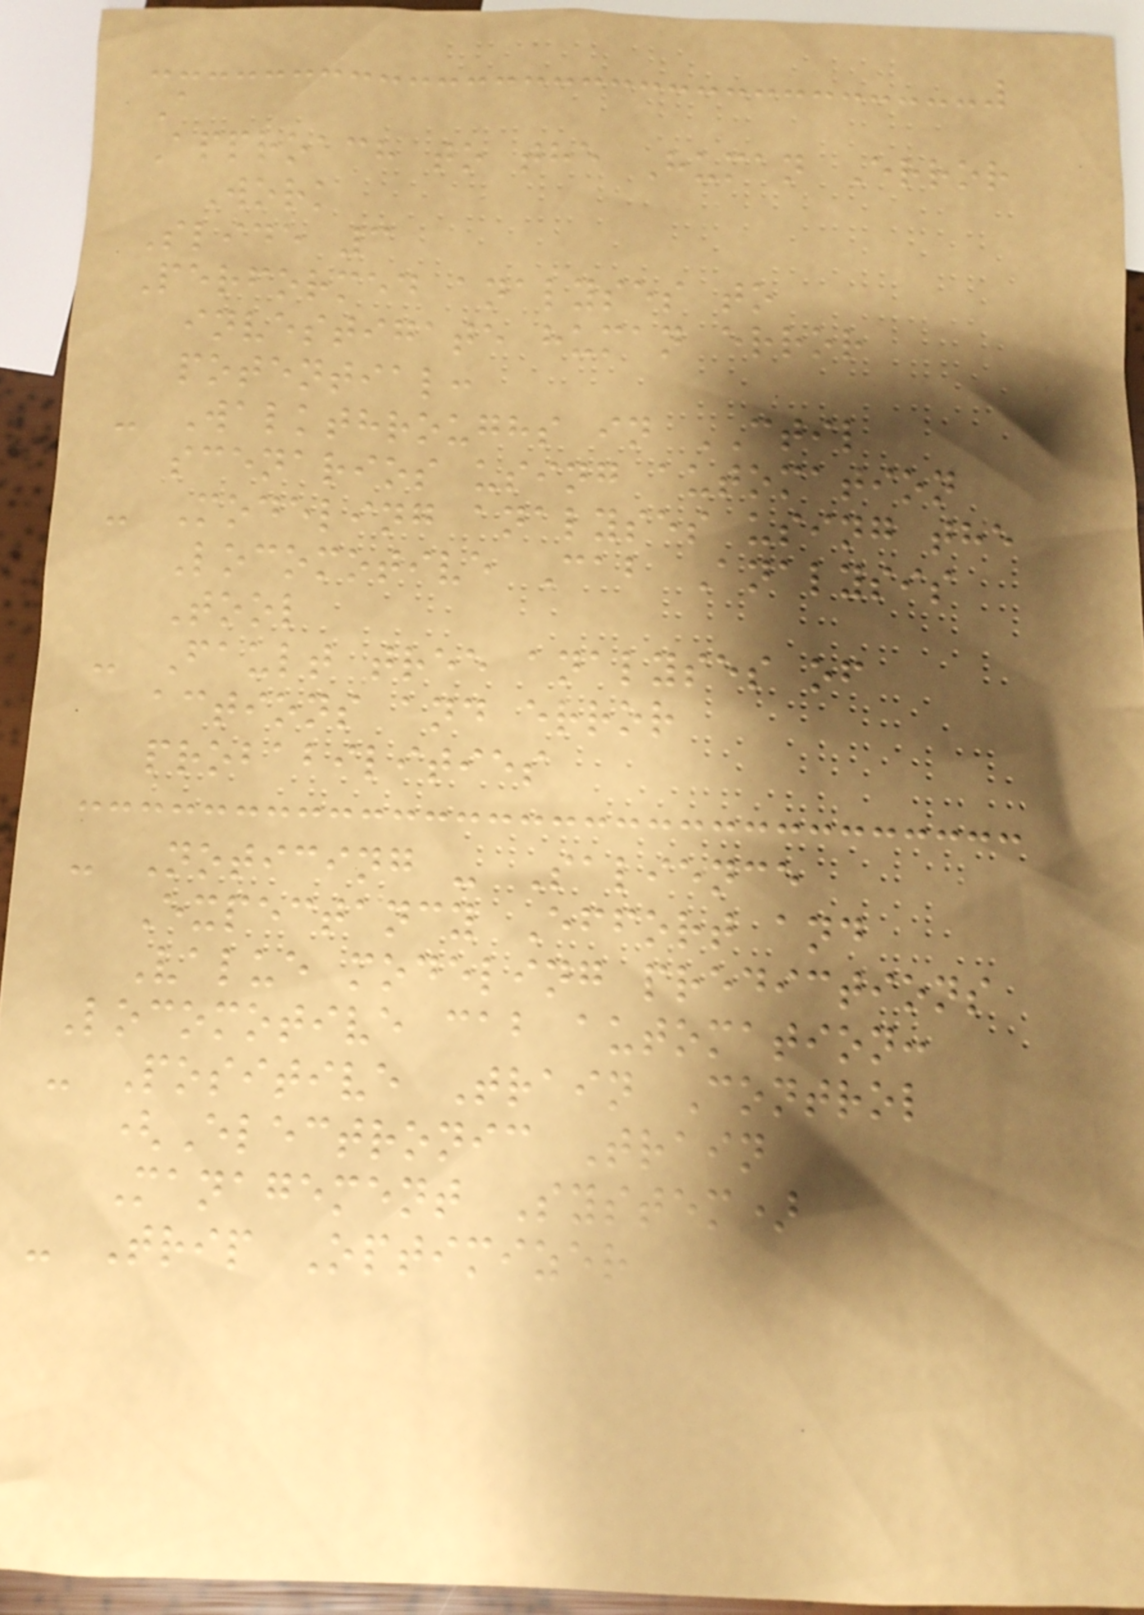A
Approach to the Human Error
Work
Slide 3
Performed analyses to
investigate human error
potential:
- Walkthroughs in CTIL
scenarios using automation
- Modeling analyses using the
Locomotive Cab Analysis
Tool
- Fault tree analyses of
actions and error
probabilities
- Noticing - Salience
Expectancy Effort and
Value modeling predictions
Locomotive cab automation:
- Positive Train Control
(Electronic Train
Management System)
- Trip Optimizer
